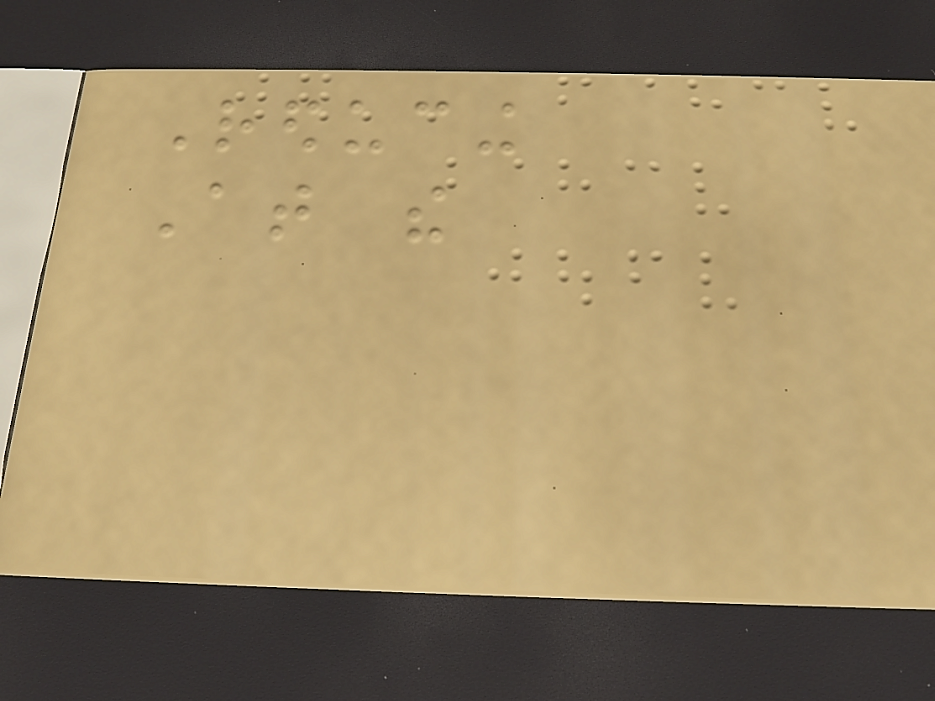Reducing
At the
